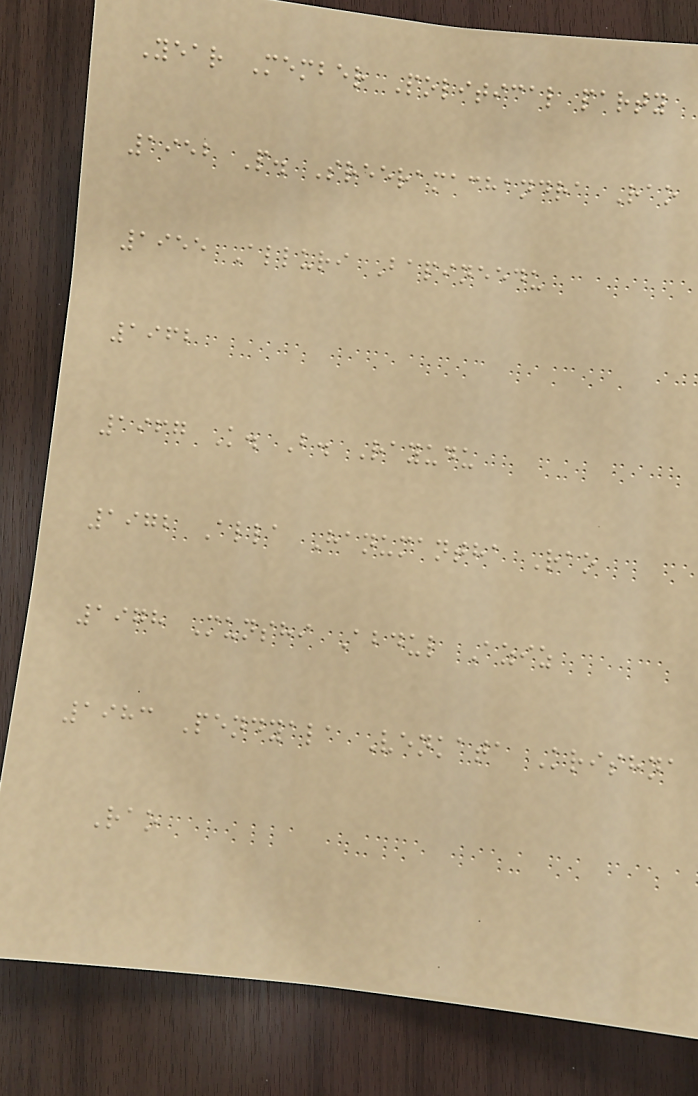Year Member Political party
1952 P. Sreeramachandra Rao
1955 Alluri Bapineedu
1962
1967 K. B. Rayudu
1972 Alla Hanumantha Rao
1978 Munshi Abdul Aziz
1983 Pendyala Venkata Krishna
Rao
